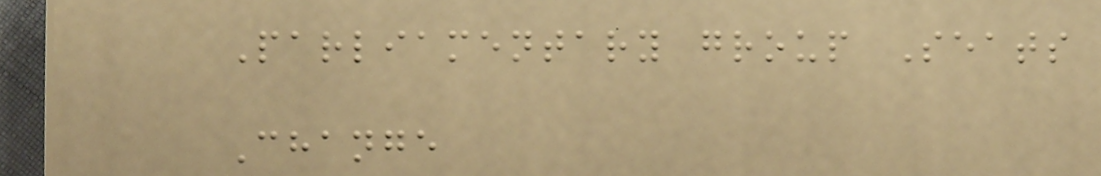Parliamentary group Seats
Change
